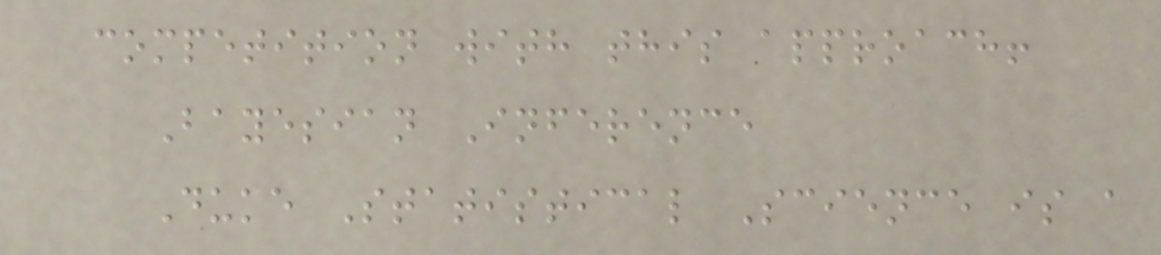competition with this approach!
Bayesian Inference
Duke Statistical Science is a
